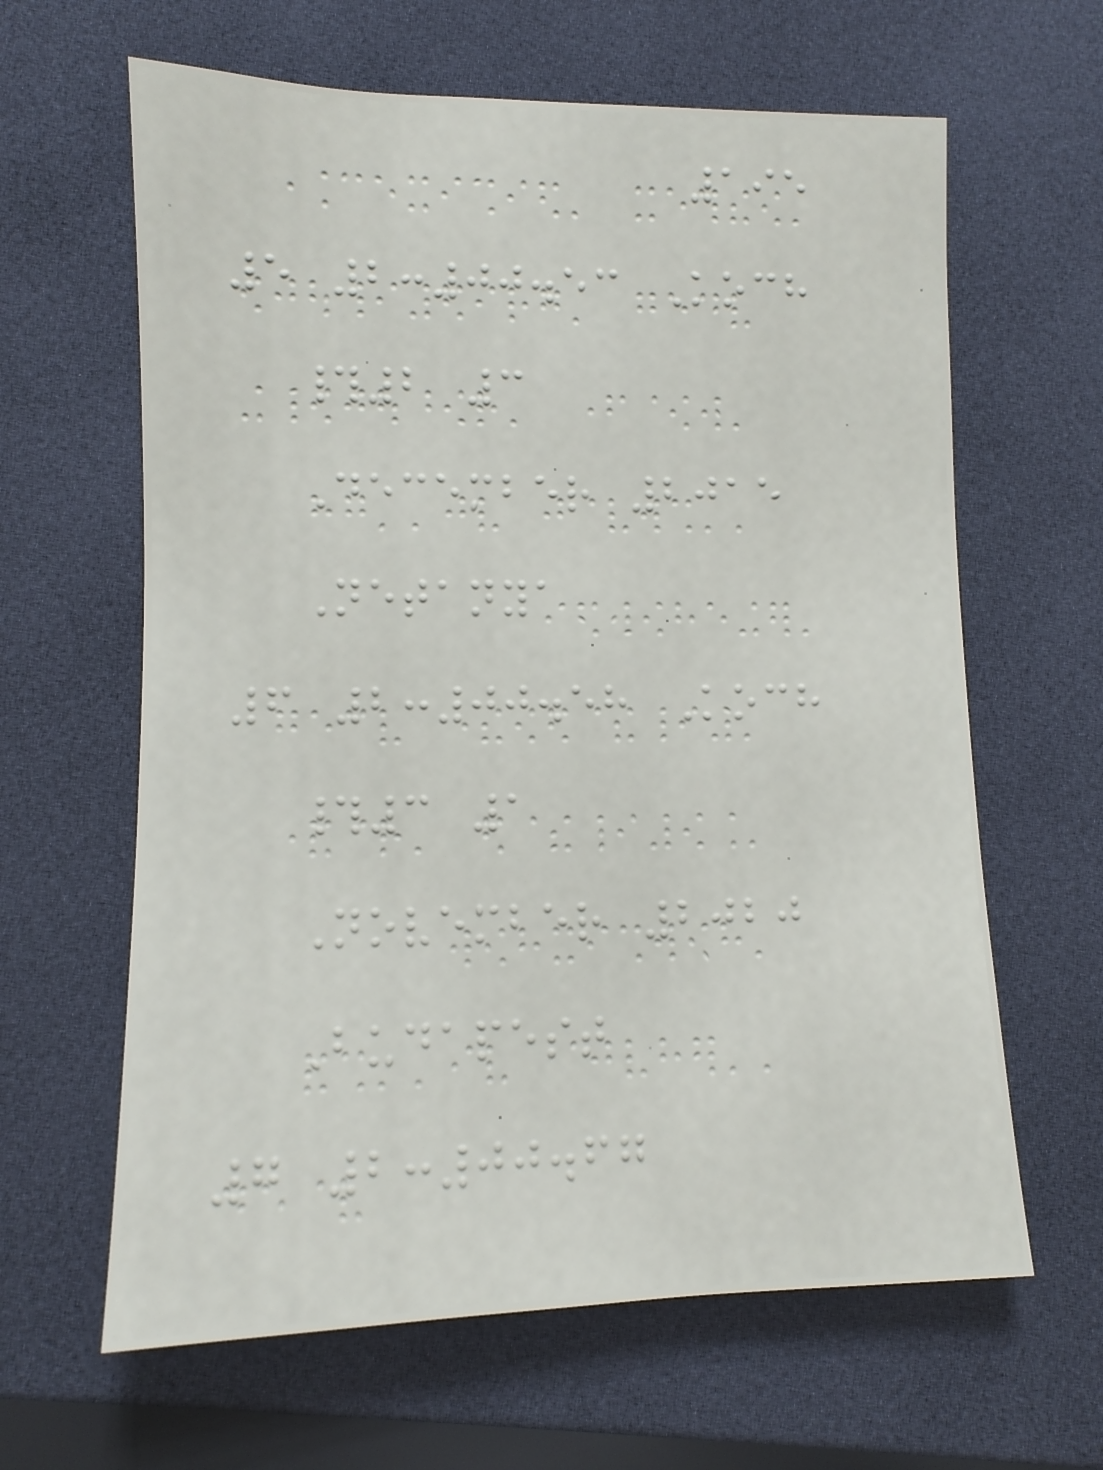195
5 2:00.53 Koch
#2 3
December 2015
Netanya
6 2:00.58 Koch
#3 1
November 2020
Budapest
7 2:00.67
